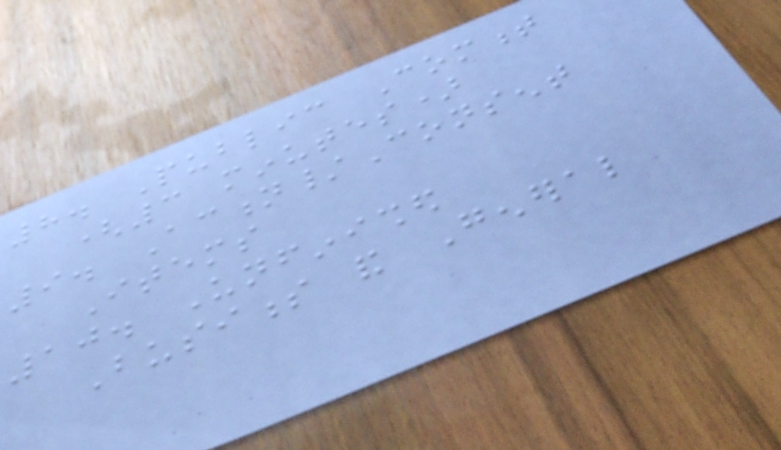8. Public Comment
(3 minutes)
9. Action/Consent
Items
10. Unfinished
Business and General
